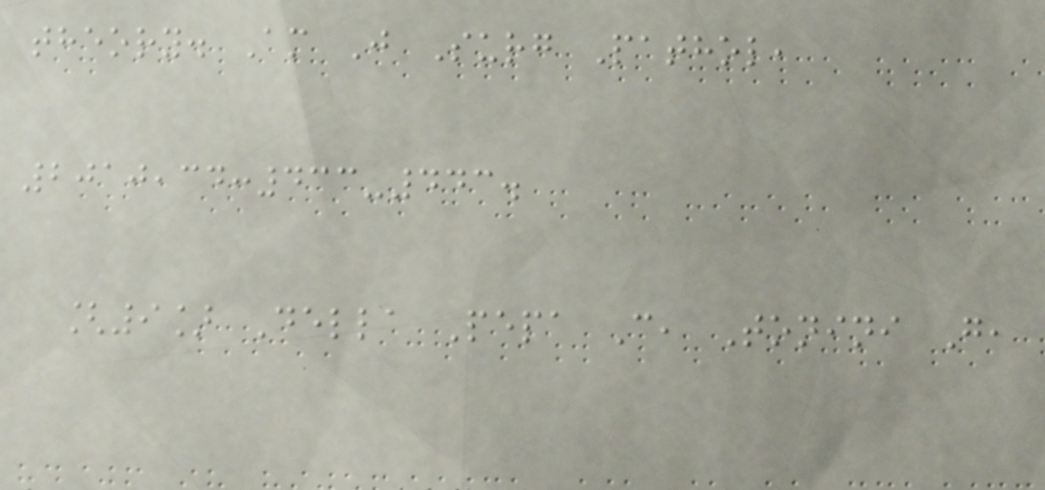theory. Am J Surg Pathol,
2010,34:433-443.
[9] Della Pepa C, Tonini G,
